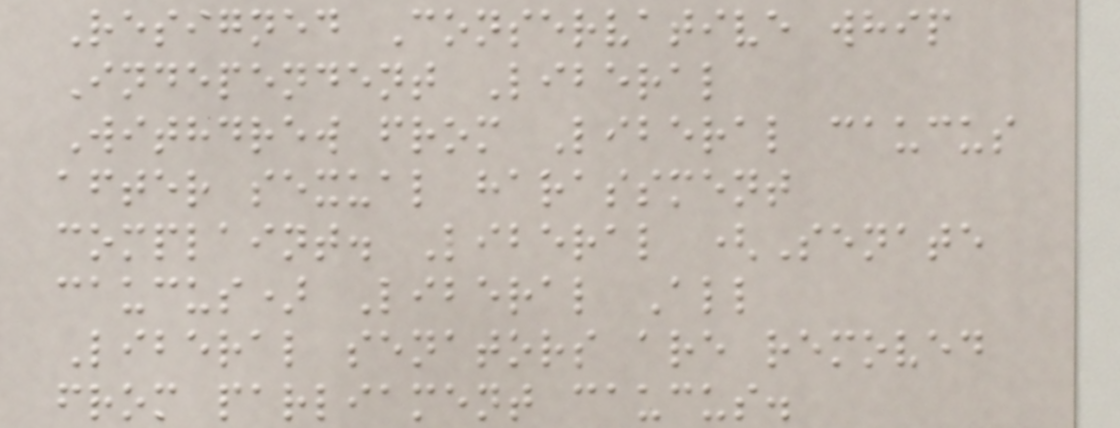Resigned Conservative whip
Independent Liberal
Withdrew from Liberal caucus
after sexual harassment
complaint. Liberal (Senate
caucus) Liberal All
Liberal senators are removed
from parliament caucus.
